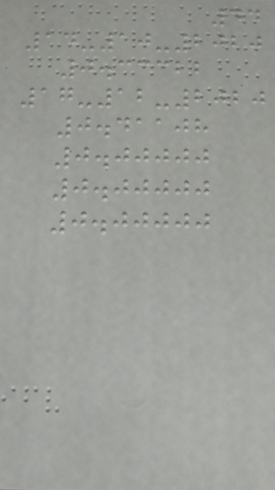44
14-10-2020
0.33322
17-12-2020
0.41108
0.00000
0.00000
0.00000
